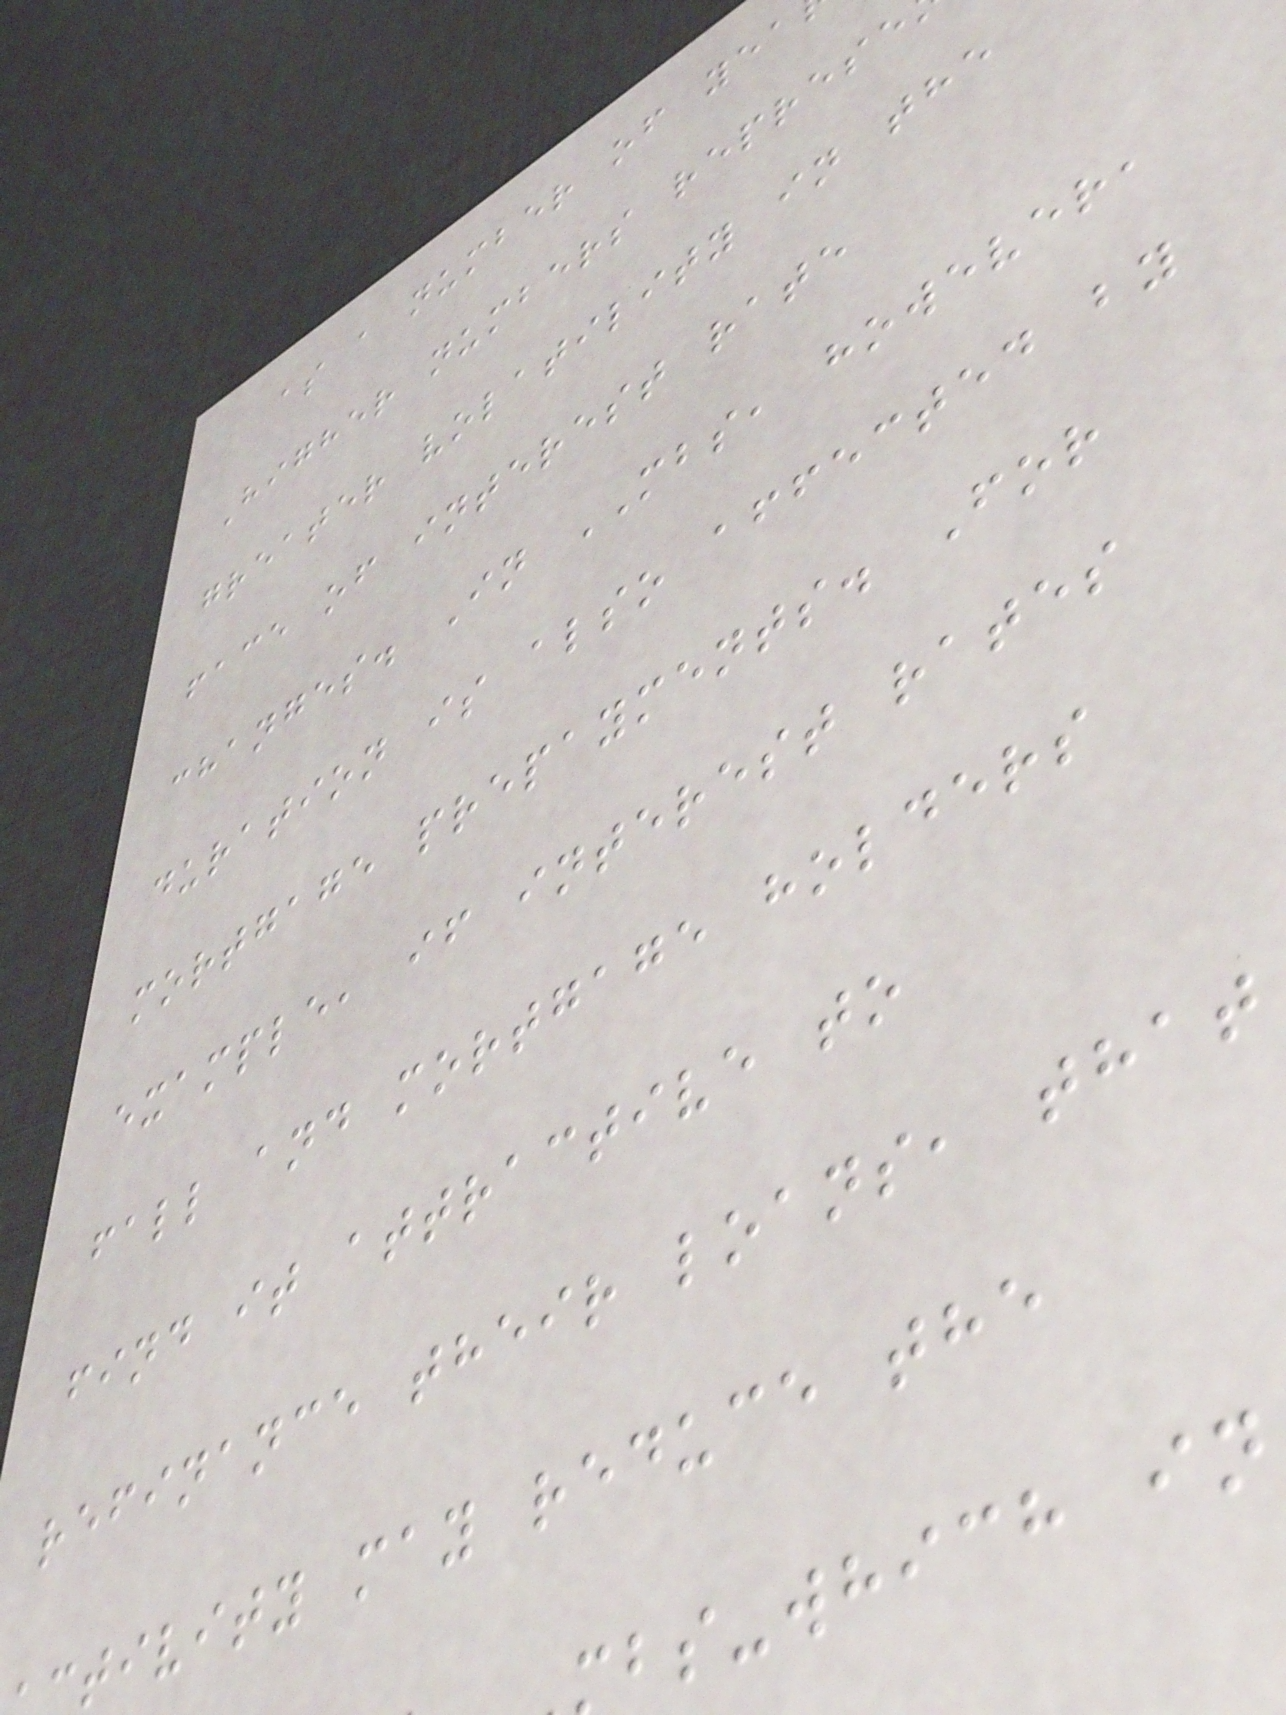as a number of yea
Higher numbers represe
greater volatility in the
face of interest rate
changes. In MBS, however,
duration is also affected by
mortgage prepayments. For
example, if interest rates
fall and mortgage holders
find it attractive to
refinance their loans, that
tivity may reduce the
bs-which in
